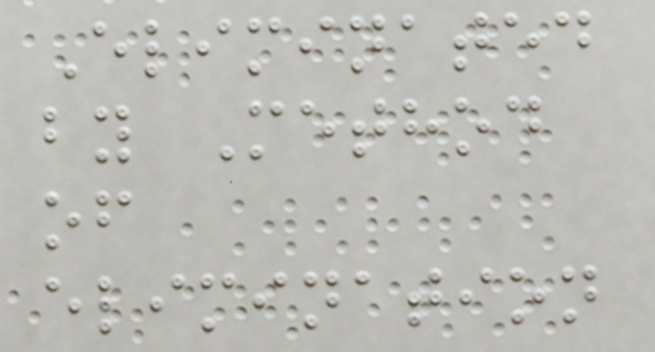Eliminated
by Method
of
elimination
